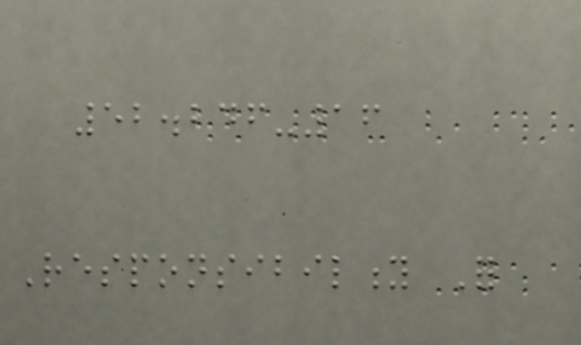52.246-16
Responsibility For
